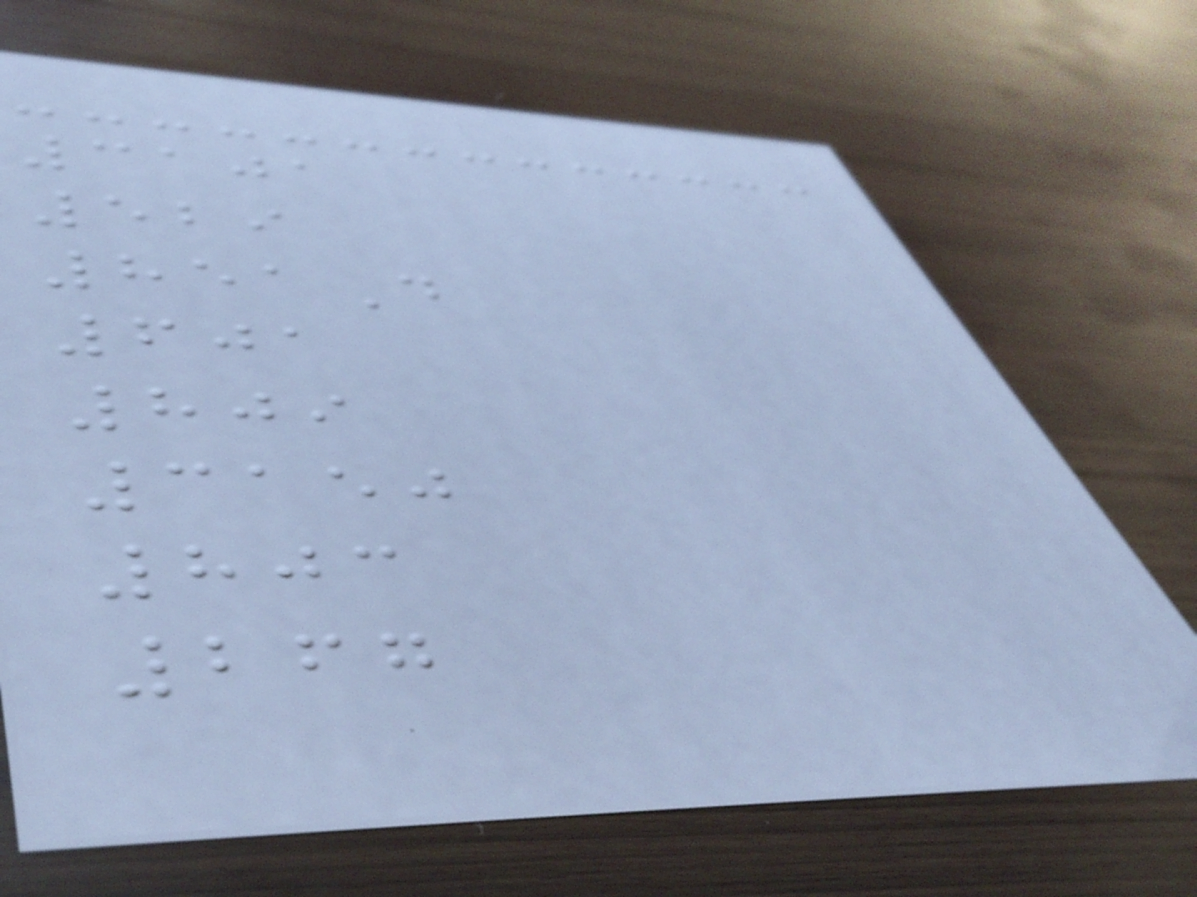3101
529
851D
601
809
3150
803
267
